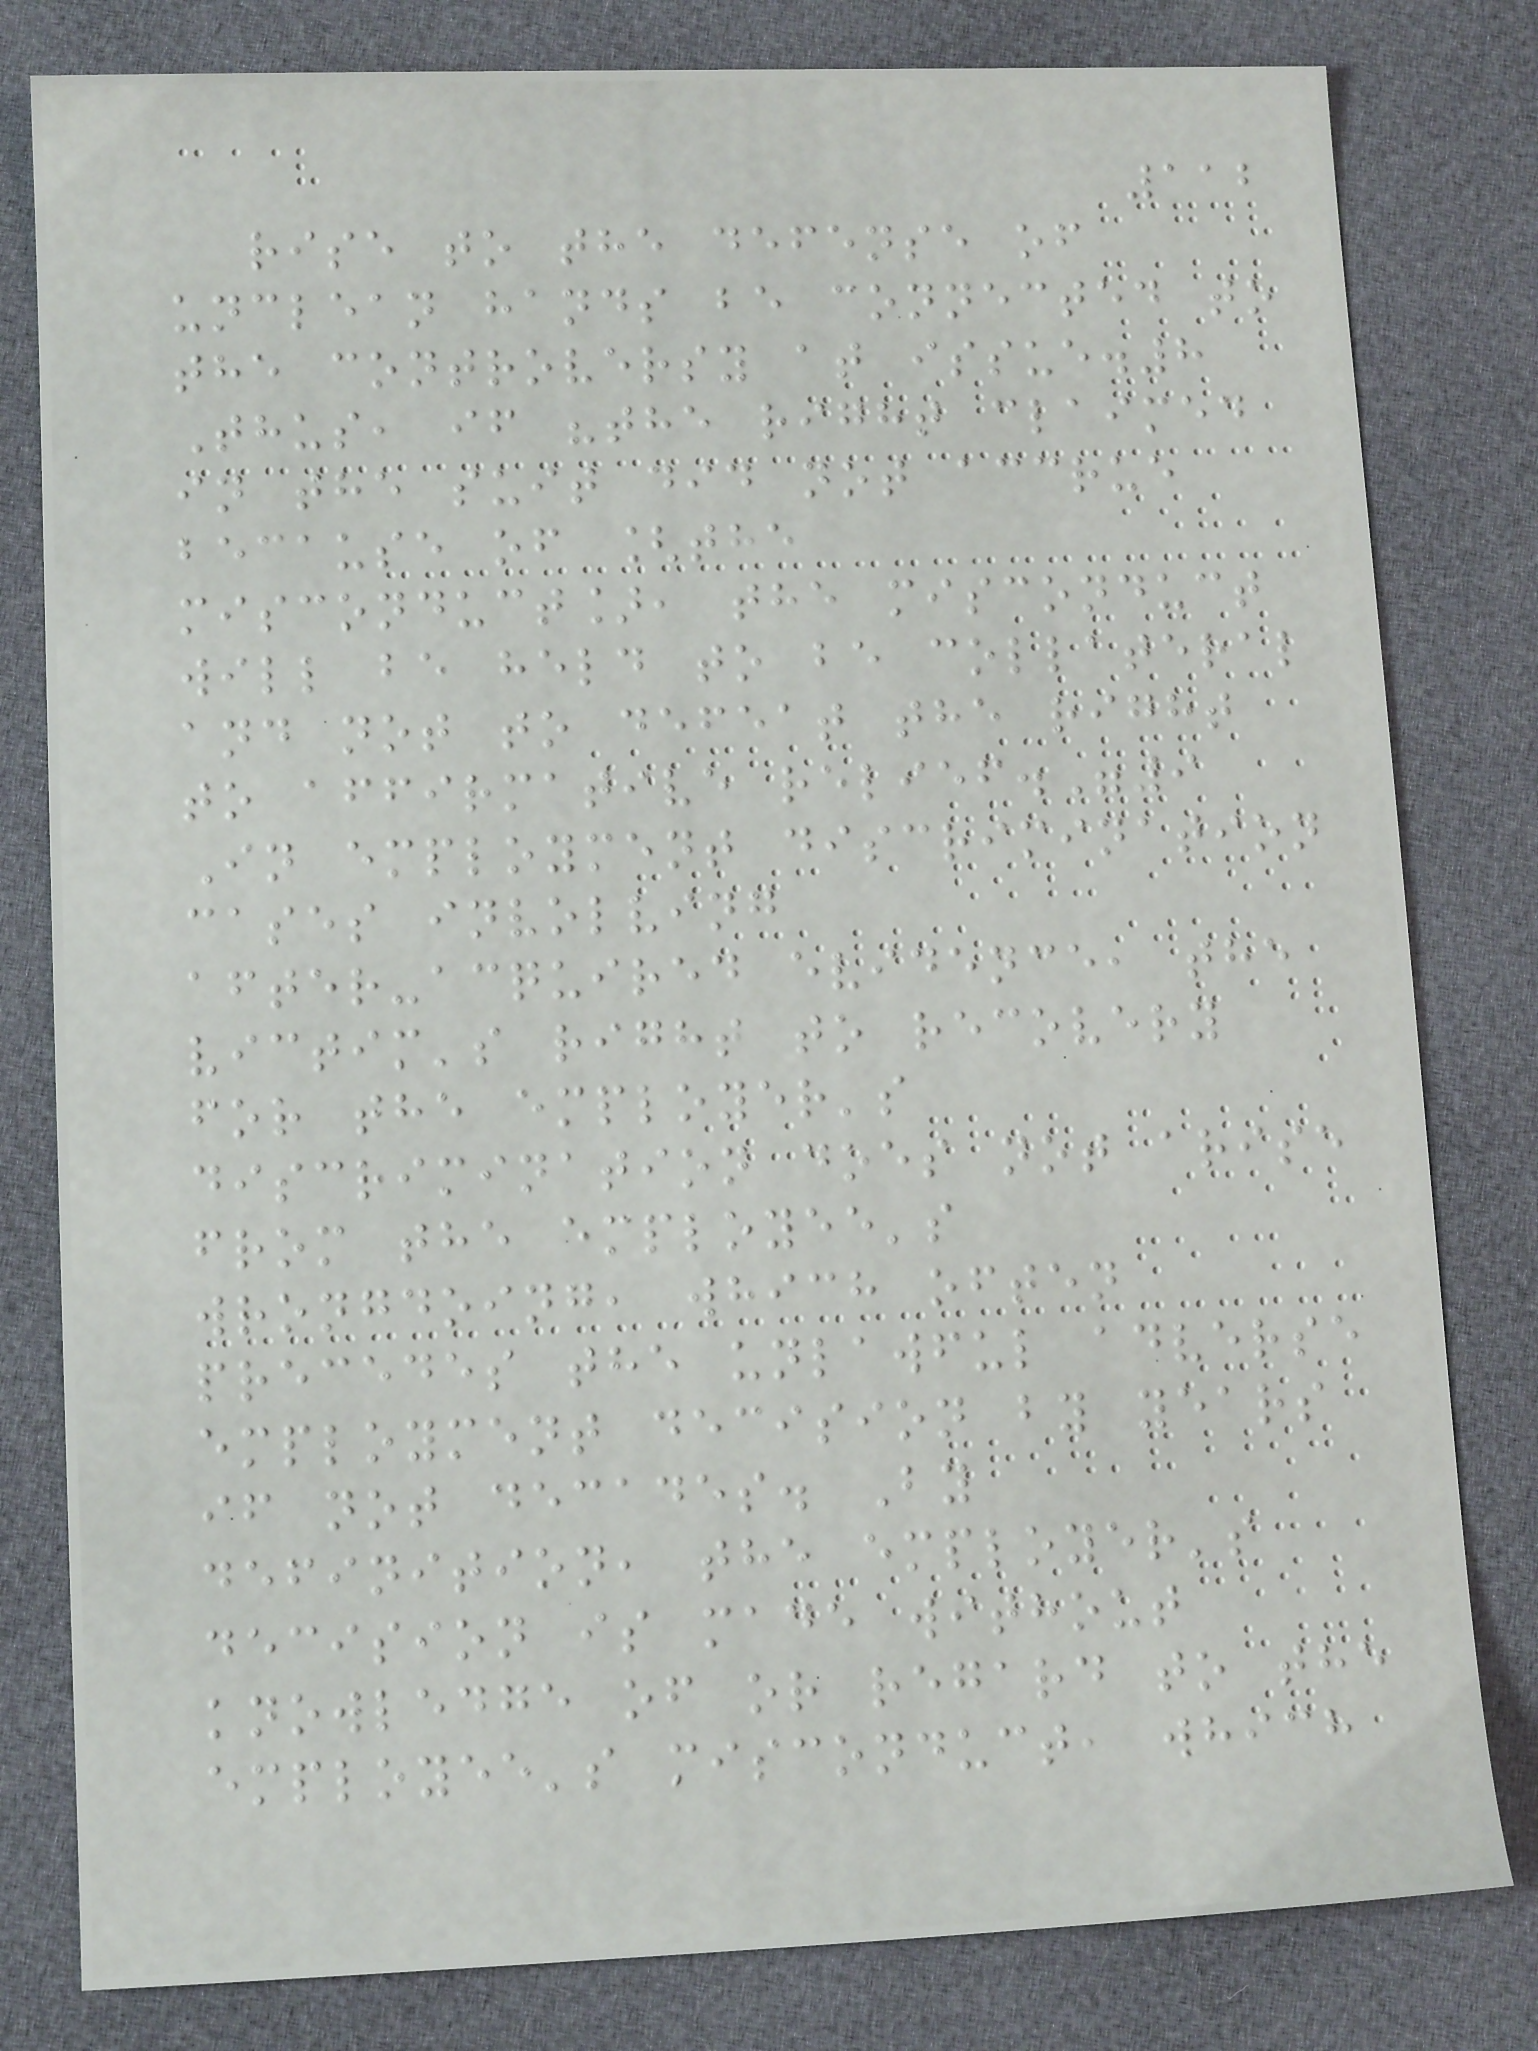112
rise to the defense of
unclean hands be connected to
the controversy at issue.8
Thus, if "the right claimed
in the suit did not accrue
because of [the
misconduct], the misconduct
will be held to be collateral
and not to defeat the right
to affirmative relief."9
In employment discrimination
cases involving
after-acquired evidence, the
victim's right to recovery
for the employer's
discrimination does not arise
from the employee's
wrongdoing, which often
precedes the unlawful adverse
employment decision by years
if not decades. By
definition, the employer's
decision is made without
knowledge of or regard to the
employee's misconduct, which
